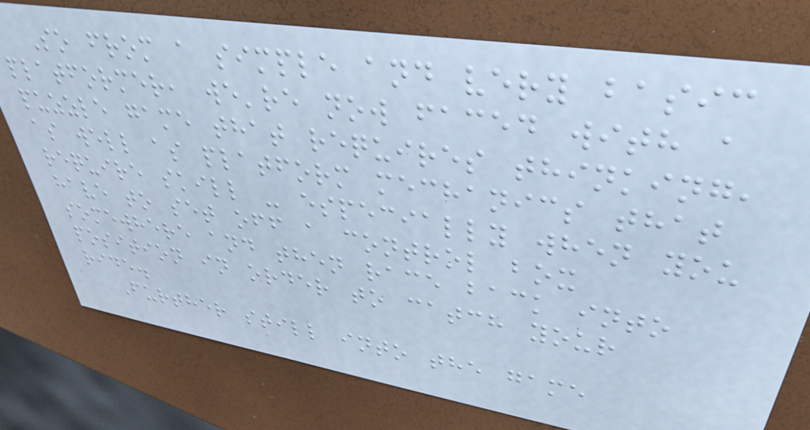So from a simple and very basic
platformer, we're now faced with a
puzzle game that requires thinking,
as well as platform mechanics that
require skill - especially when you
have to set off a control box
somewhere and then race back into
position in order to catch your
ride.
Further still into the game
